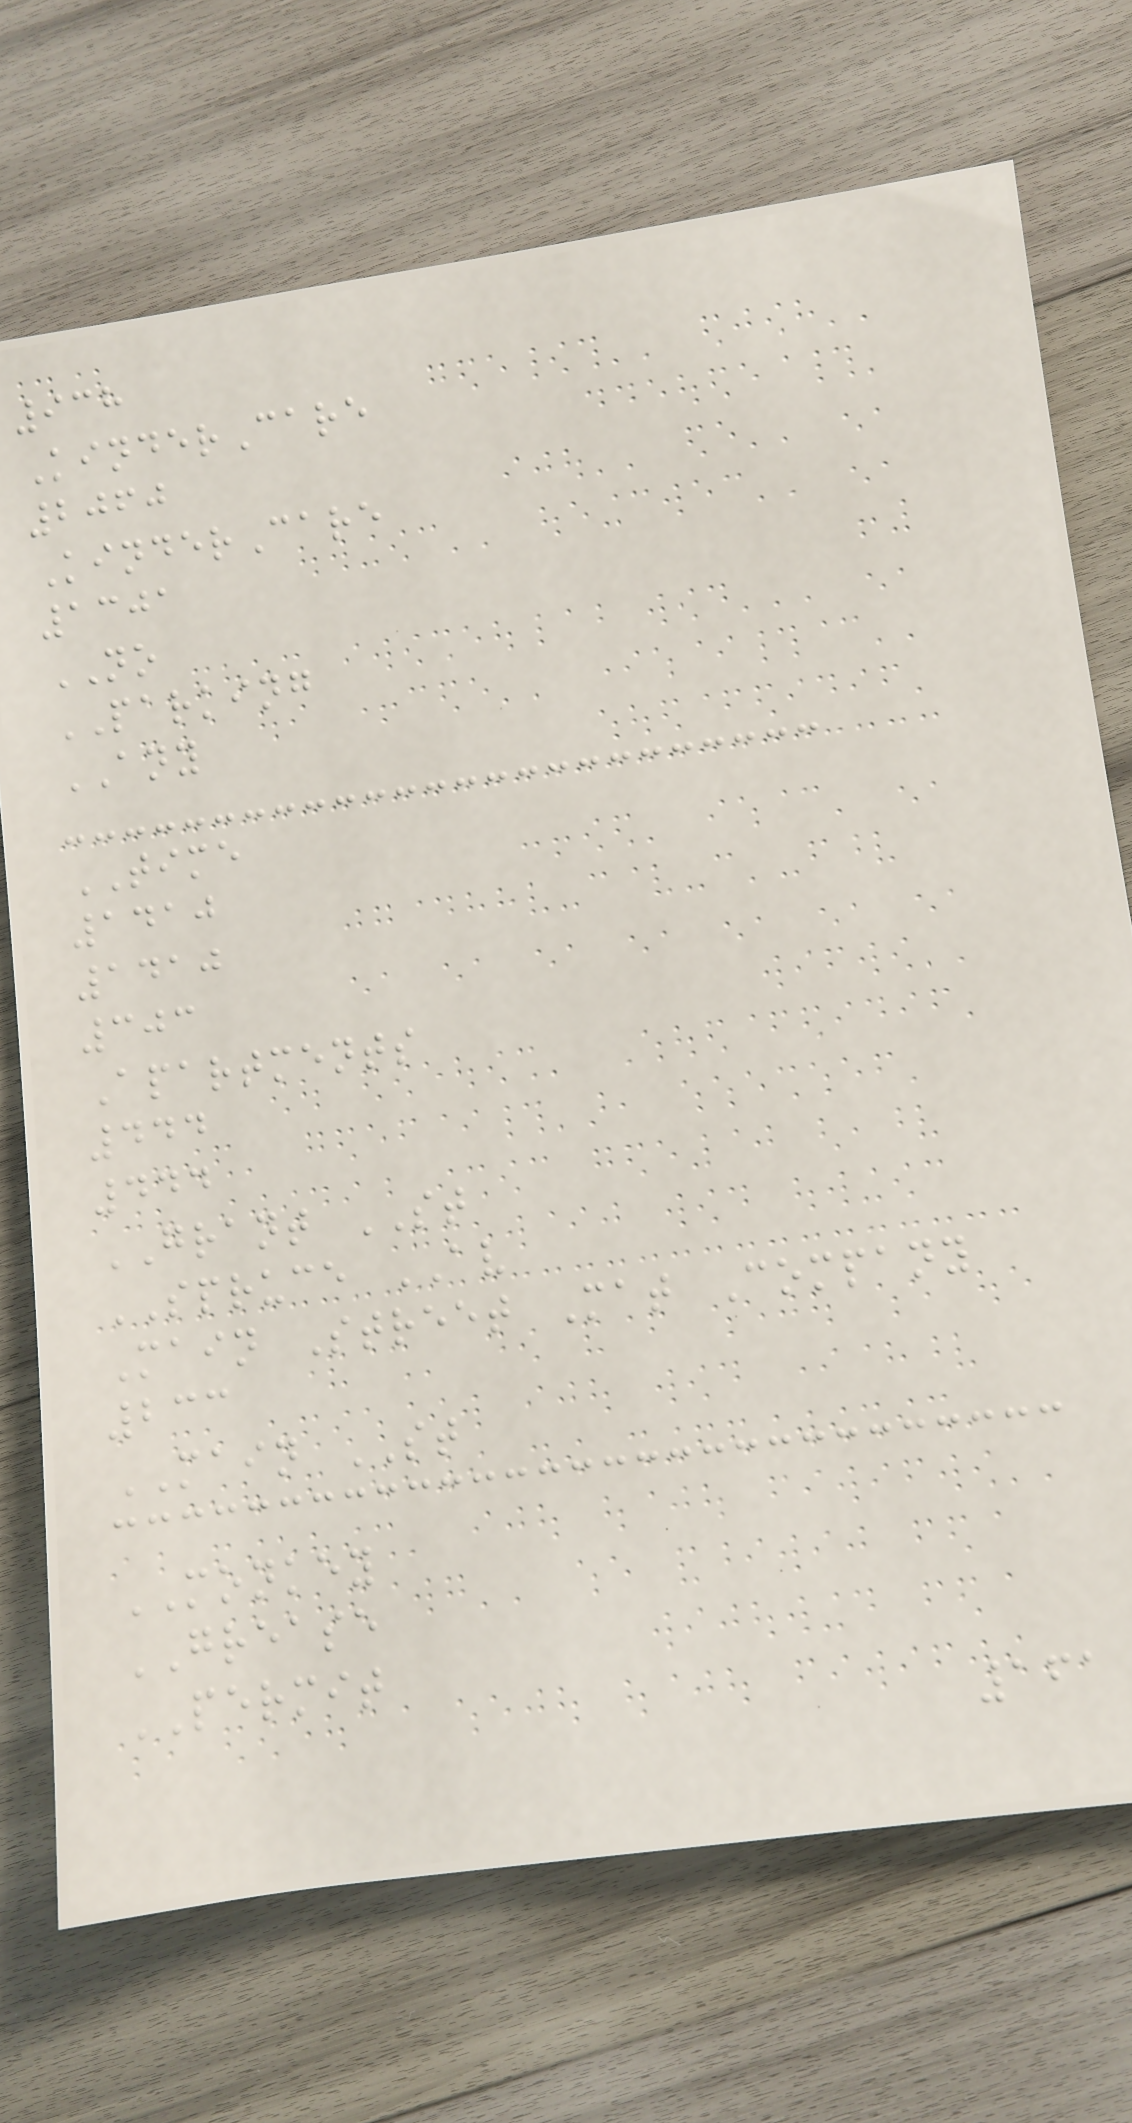938
KinderCare
2060
KinderCare
1301
NO
PARKING
ANY
TIME
1410
1410
303
Apartments
444
444
GRANT ST
SPRUCE AV
Main Street Mat Company
233
MAIN ST
MONKEY
GREASE
PERMIT
161
